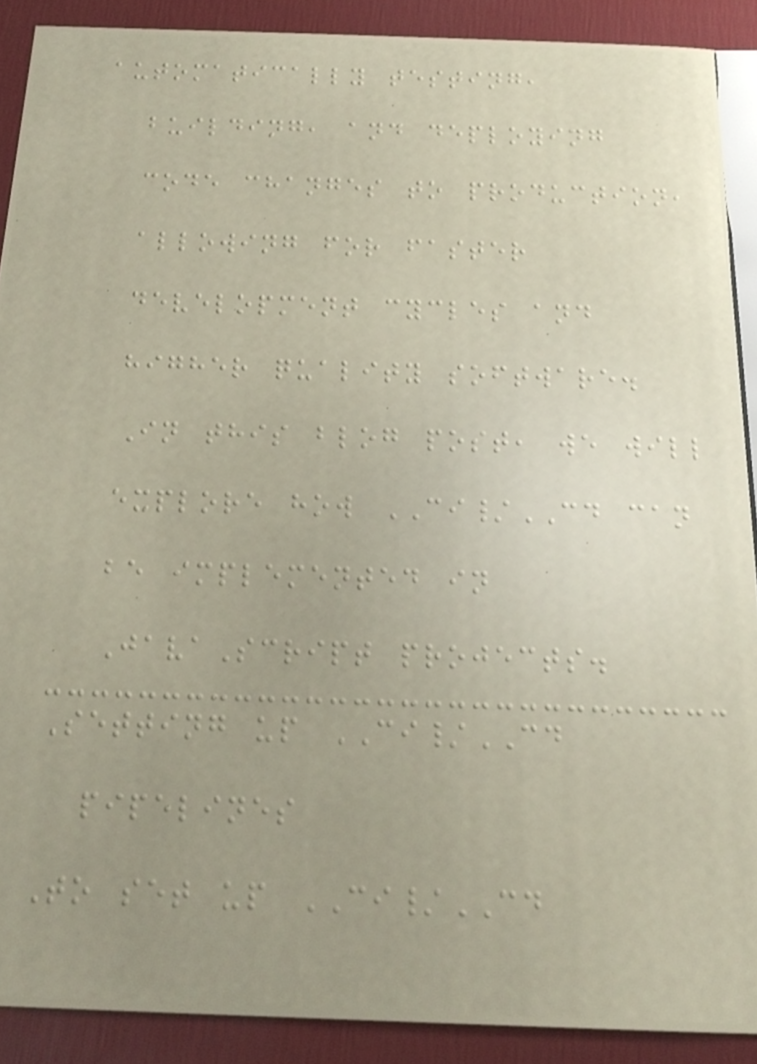automatically testing,
building, and deploying
code changes to production,
allowing for faster
development cycles and
higher quality software.
In this blog post, we will
explore how CI/CD can
be implemented in
JavaScript projects.
Setting up CI/CD
pipelines
To set up CI/CD
